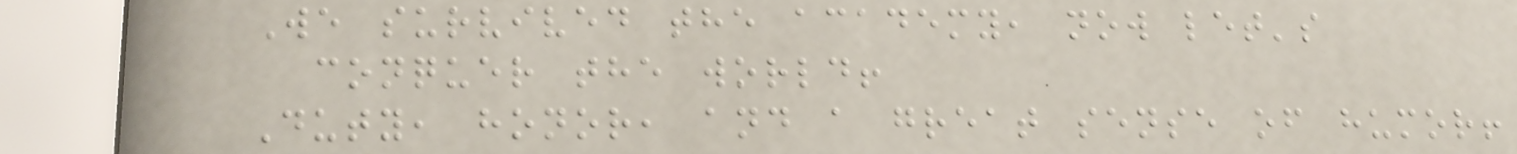We survived the academy, now let's
conquer the world!
Duty, honor, and a great sense of humor!
